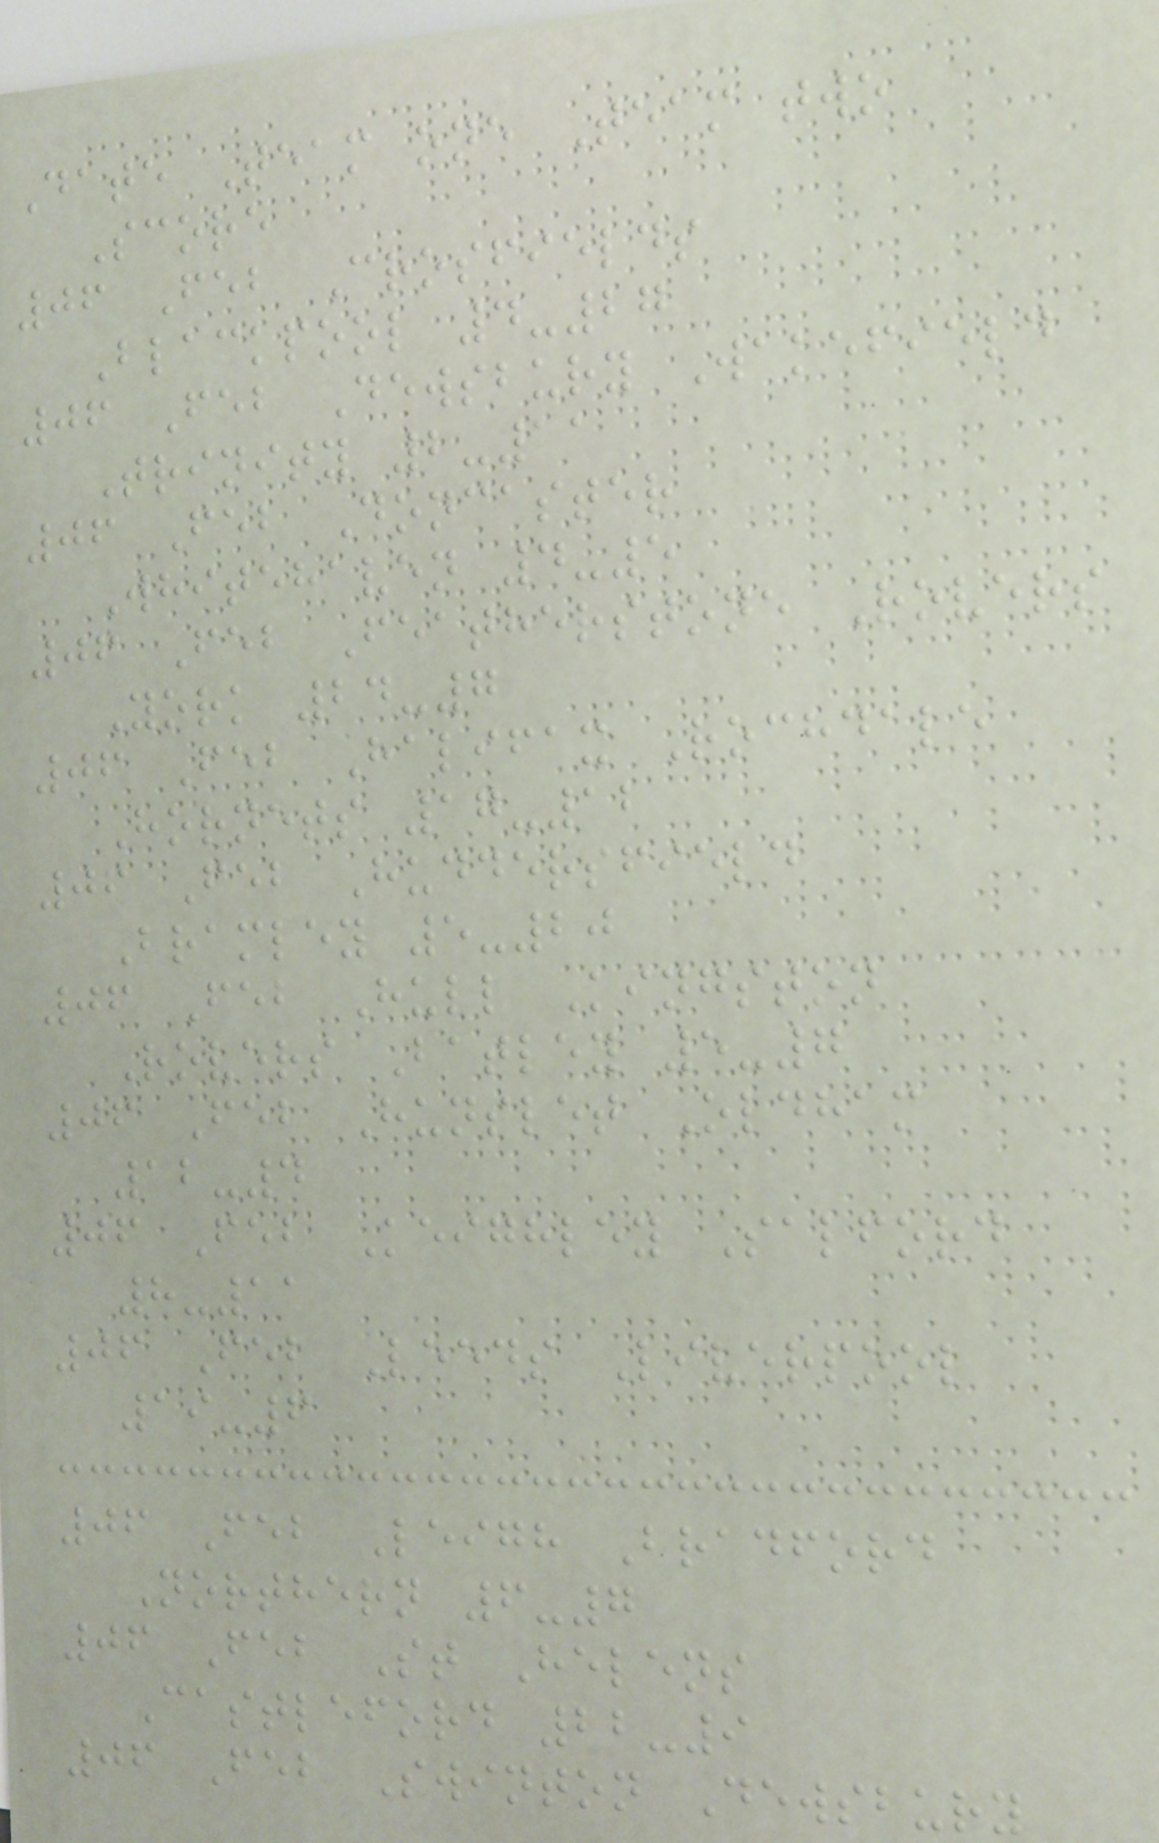Date Team one Team two
Score
06 Feb Crosfields
Blackpool 4-27
06 Feb Dewsbury Wakefield
Trinity 2-11
06 Feb Doncaster
Whitehaven 4-5
06 Feb Featherstone Rovers
York 24-7
06 Feb Halifax Rochdale
Hornets 17-12
06 Feb Huddersfield
Bramley 5-20
06 Feb Hull Kingston
Rovers Batley 5-7
06 Feb Hunslet Oldham
12-4
06 Feb Keighley Salford
8-11
06 Feb Leeds Liverpool
19-6
06 Feb Leigh Bradford
Northern 6-7
06 Feb St Helens
Castleford 22-9
06 Feb Swinton Dewsbury
